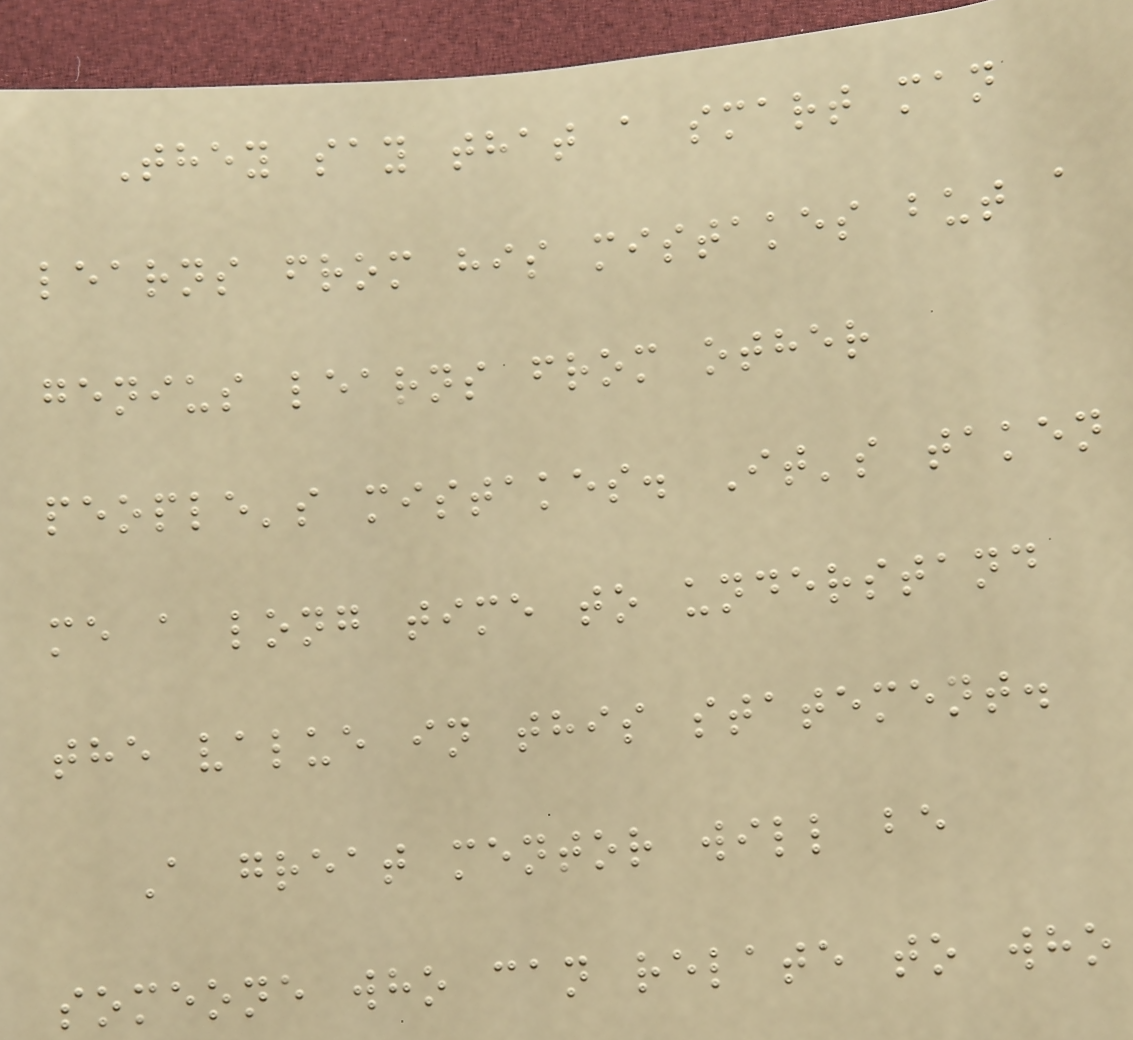They say that a smart man
learns from his mistakes but a
genius learns from other
people's mistakes. It's taken
me a long time to understand
the value in this statement.
A great mentor will be
someone who can relate to who
